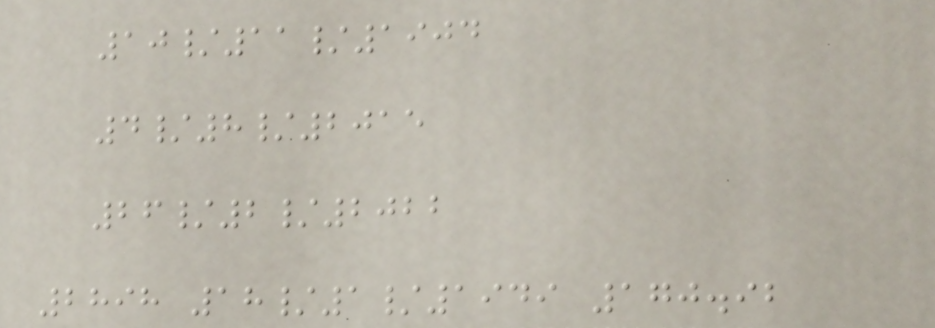10/11/1904
4/8/2015
26/2/2022
2898 18/1/1949 170.92
